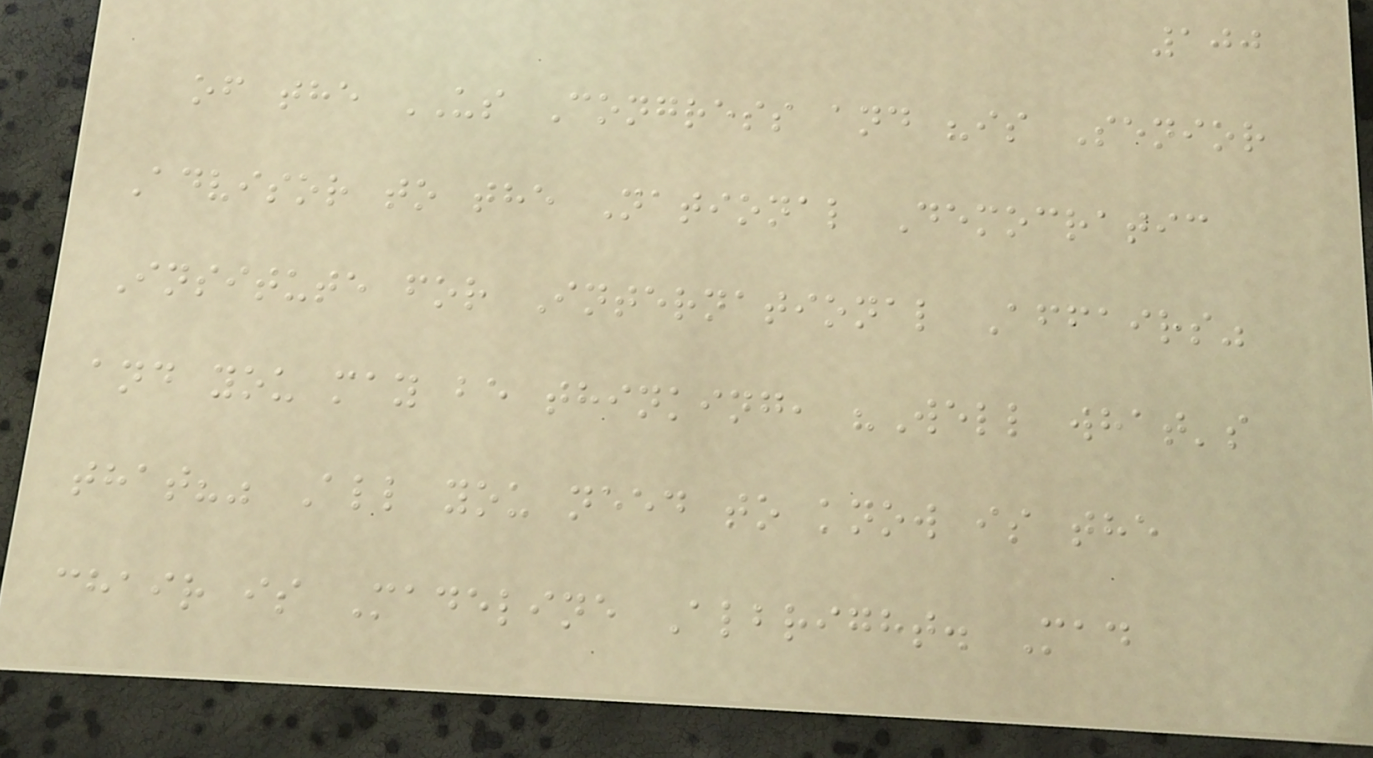100
of the US Congress and "is Senior
Advisor to the National Democratic
Insitute for International Affairs"
and you may be thinking, "Well what's
that?" All you need to know is the
chair is Madeline Albright. Mad
